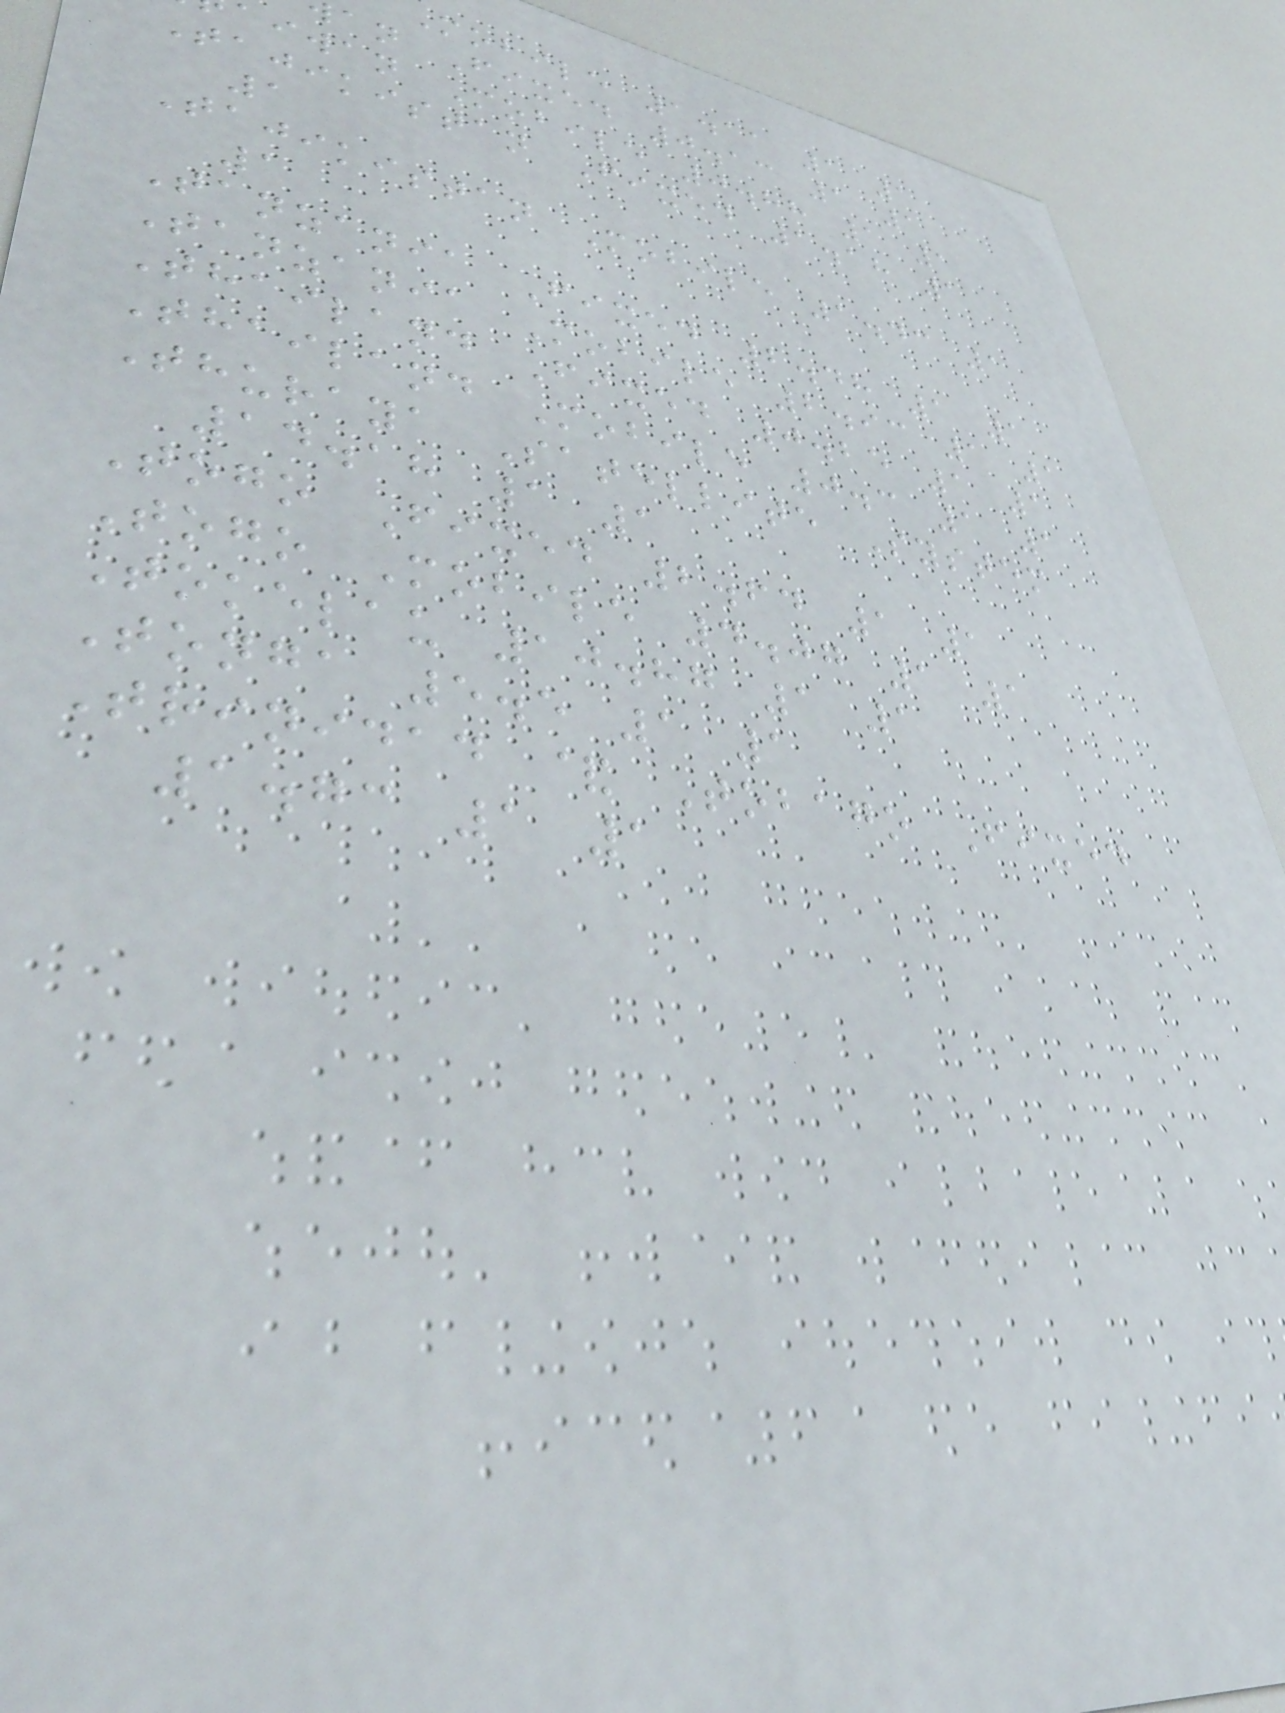Mobile 1.11 1 1
an Fixed 0.13 1 1
aiwan Mobile 0.88 1 1
Tajikistan Fixed 1.18 1
1
Tajikistan Mobile 1.43 1
1
Tanzania Fixed 2.48 1 1
Tanzania Mobile 2.93 1 1
Thailand Fixed 0.25 1 1
Thailand Mobile 0.3 1 1
Thuraya Satellite System
14.18 1 1
Togo Fixed 2.64 1 1
Togo Mobile 4.07 1 1
Tokelau 10.87 1 1
Tonga 5.5 1 1
Trinidad & Tobago Fixed
1.73 1 1
